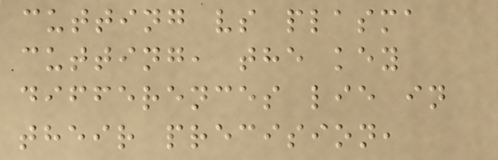cutting vs plasma
cutting, the key
differences lie in
their precision,
